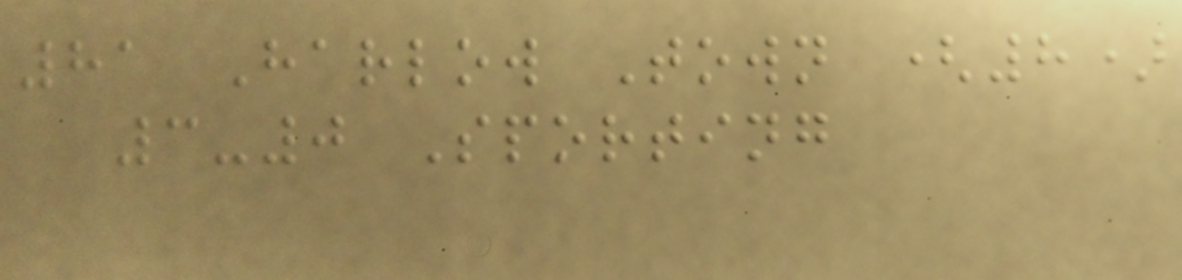81 Harlow Town (8)
3-0 Sporting
